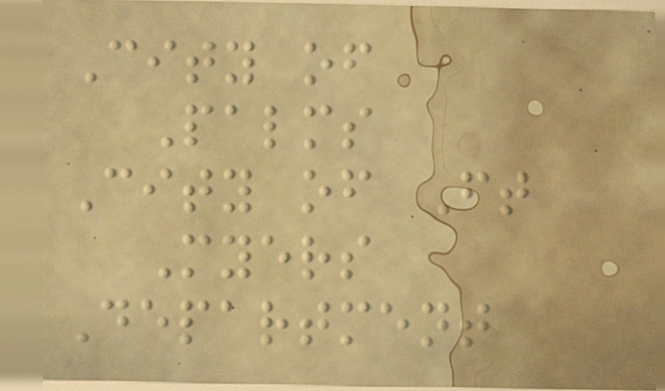City of
Palms
City of Ft
Myers
Department
